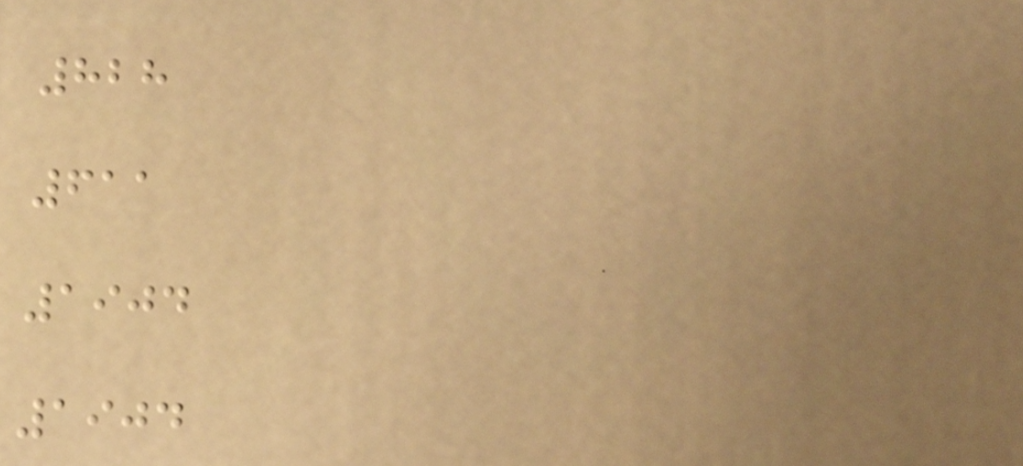828
611
1904
1904
